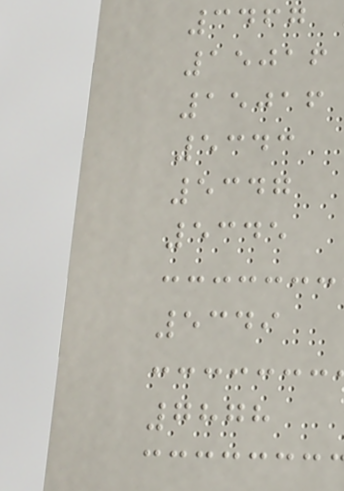3467
15016
15016
5343
5347
5345
5349
7878
